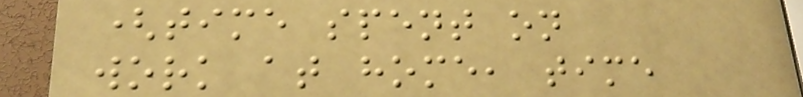(time spent on
work at home, time
